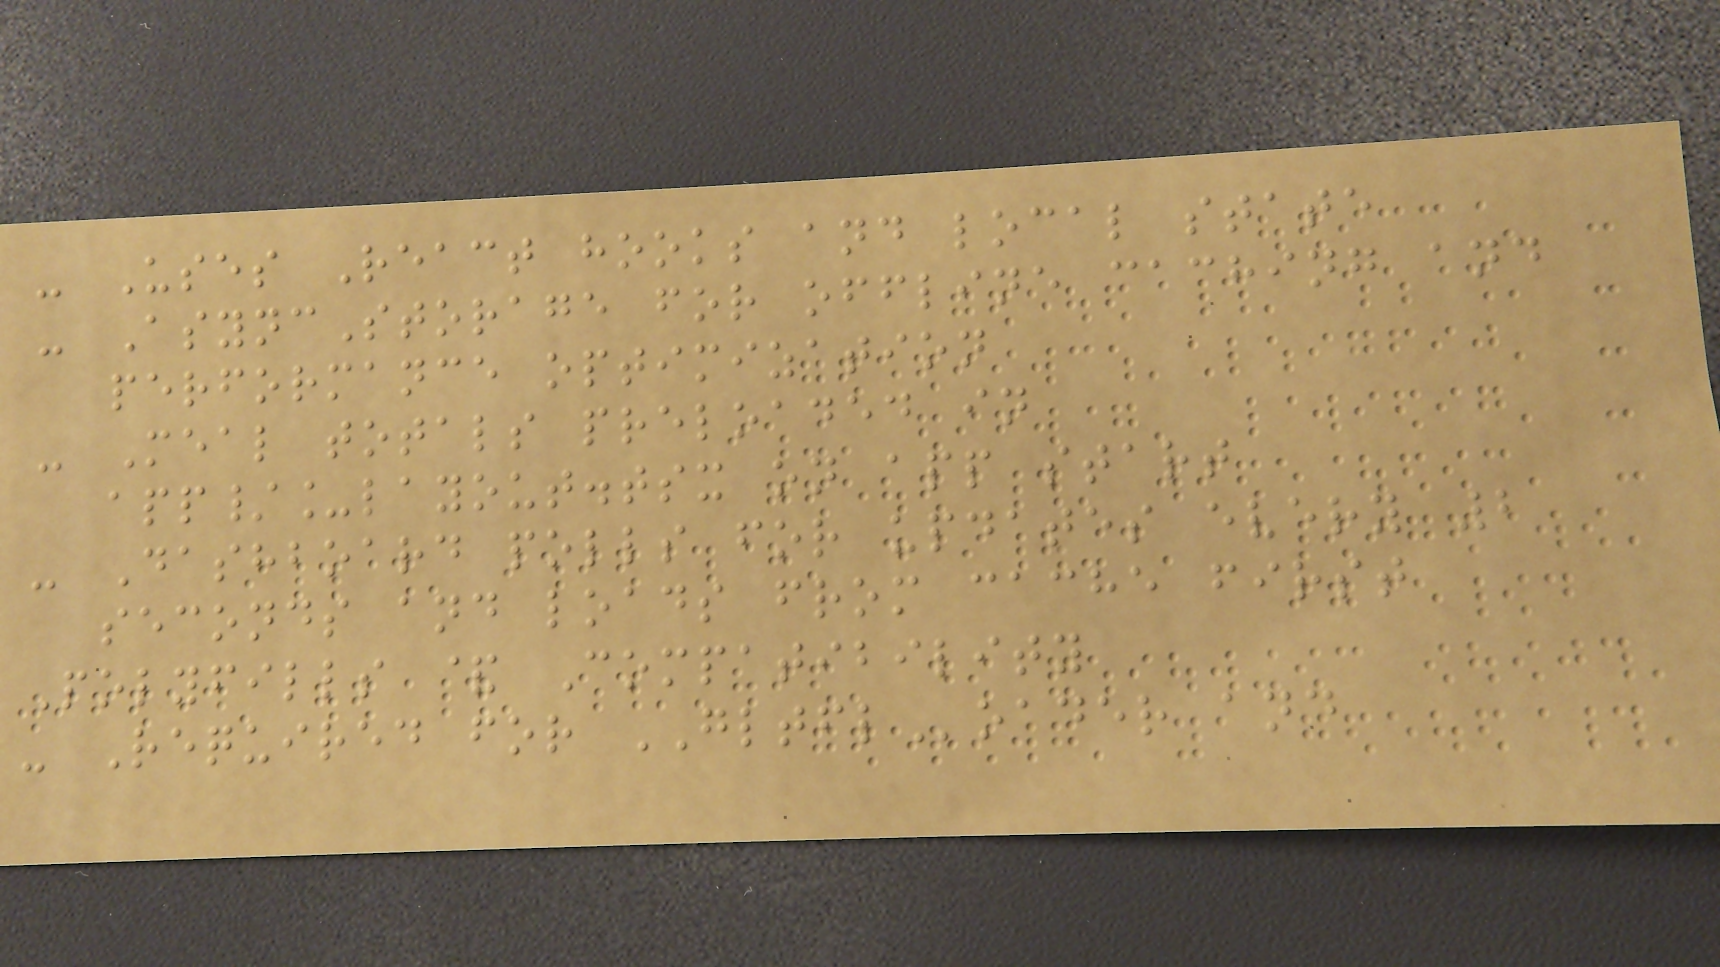- Uses React hooks and local state
- AsyncStorage for offline caching and
performance optimization
- Meal totals preloaded in
app/_layout.tsx on app start
- Dashboard polls for updates every 2
seconds and loads from cache first
Polyfills & Compatibility
- Required for GLTFLoader and
